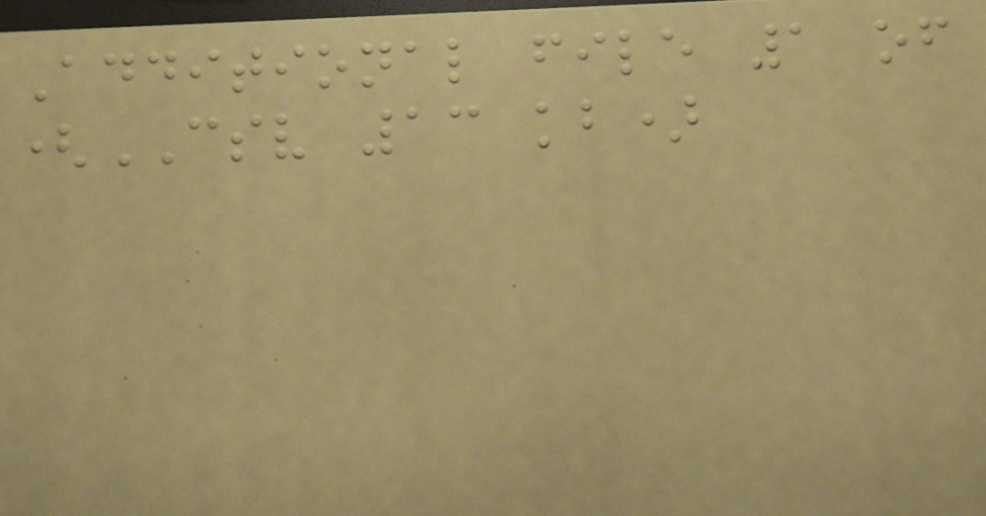Additional file 1 of
(CSV 13 kb)
